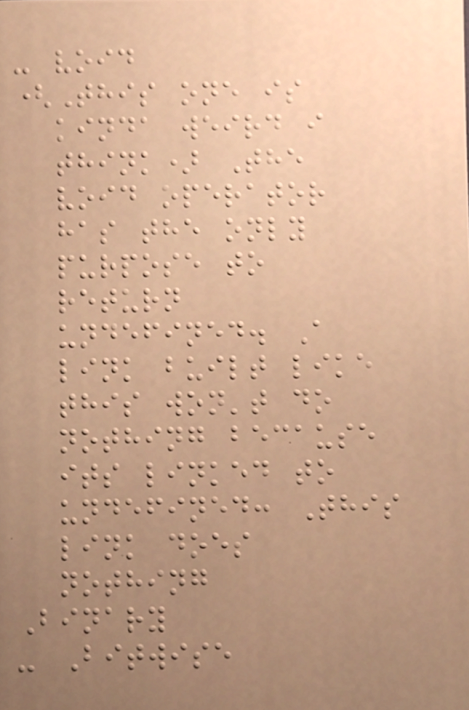- void
(This one is
kinda weird i
think) The
void operator
has the only
purpose to
return
undefined. A
link built like
this won't do
nothing because
its linked to
undefined: This
link does
nothing
Binary
- Bitwise
